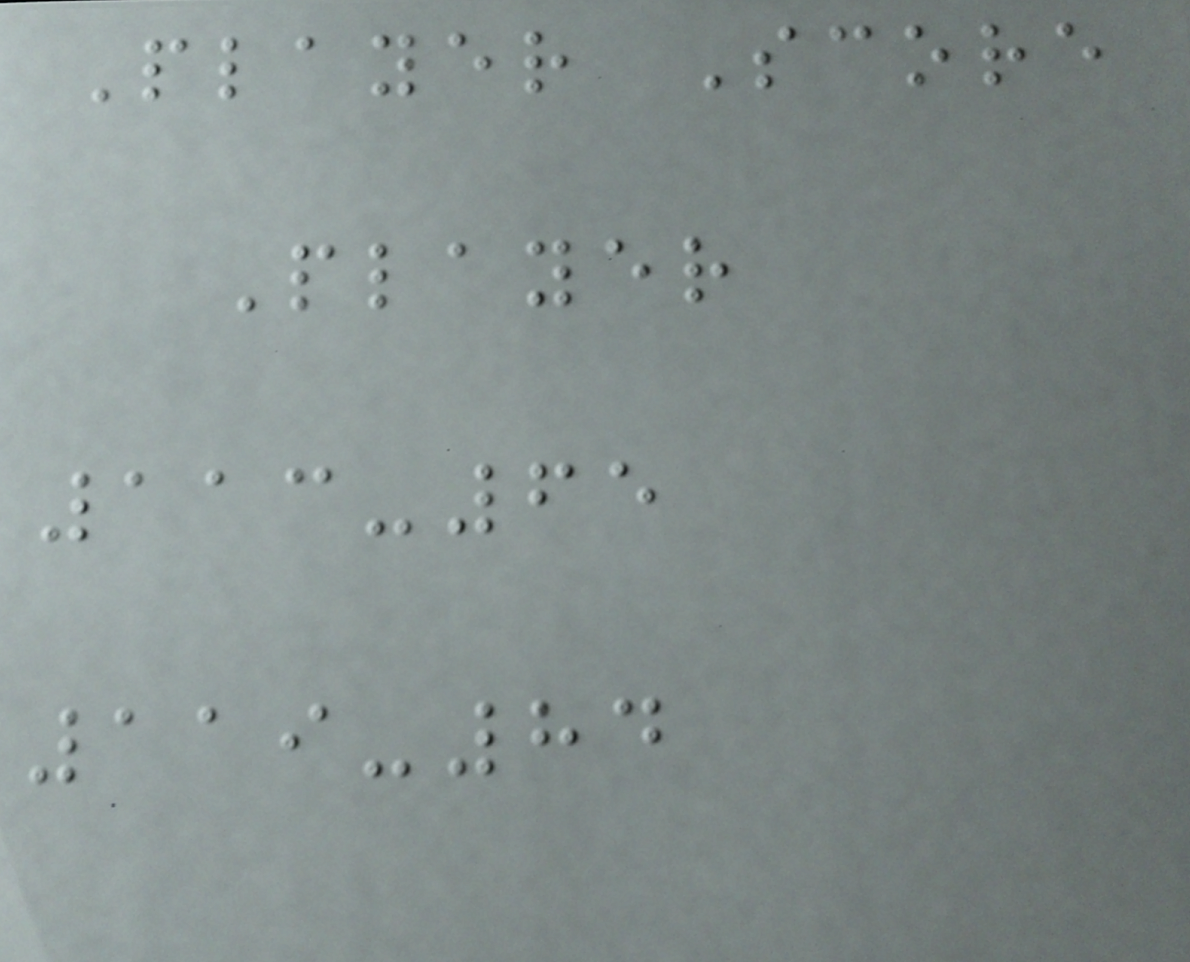Player Score
Player
113-65
119-84
